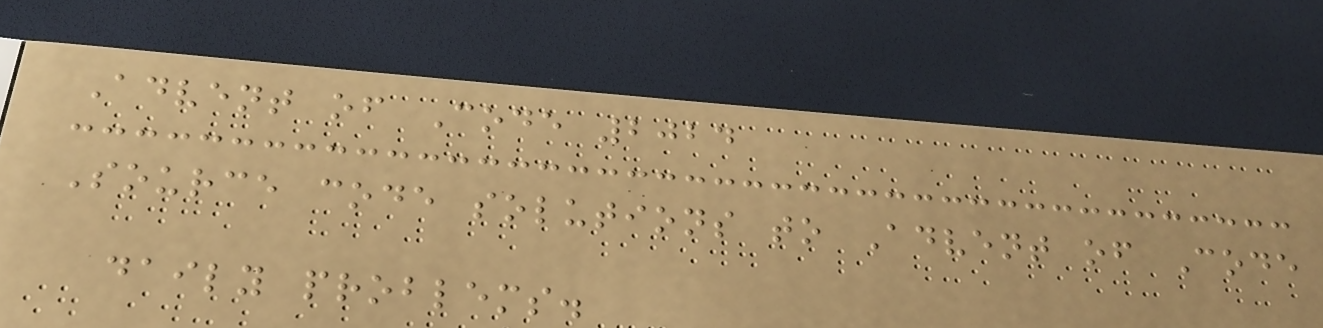Advent of Code 2024
Source code solutions to Advent of Code
daily problems.
